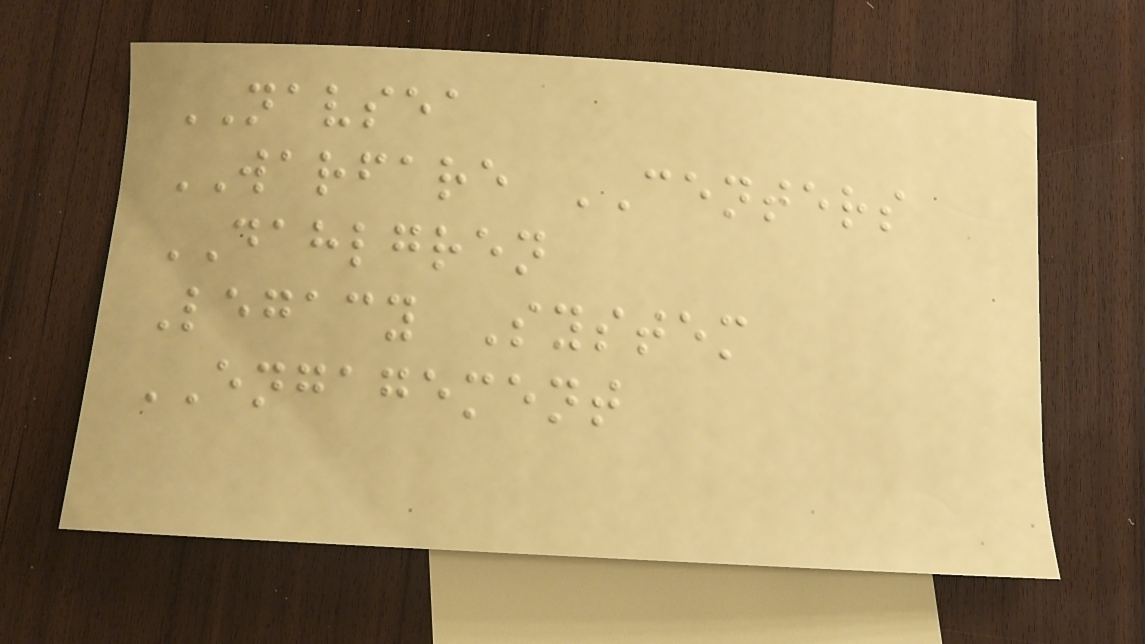NAVSEA
WARFARE CENTERS
DAHLGREN
Legacy System
ENGAGEMENT
